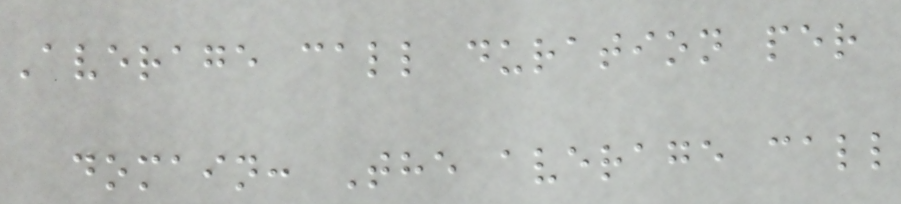Average call duration per
domain: The average call
